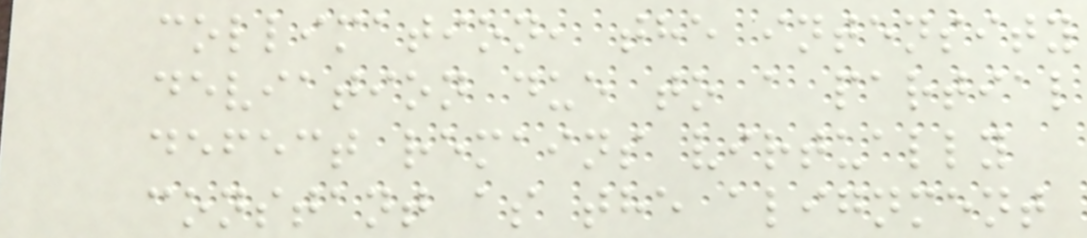collimation, the intensity
deviation due to a partial
defect remains virtually
constant as the alignment
